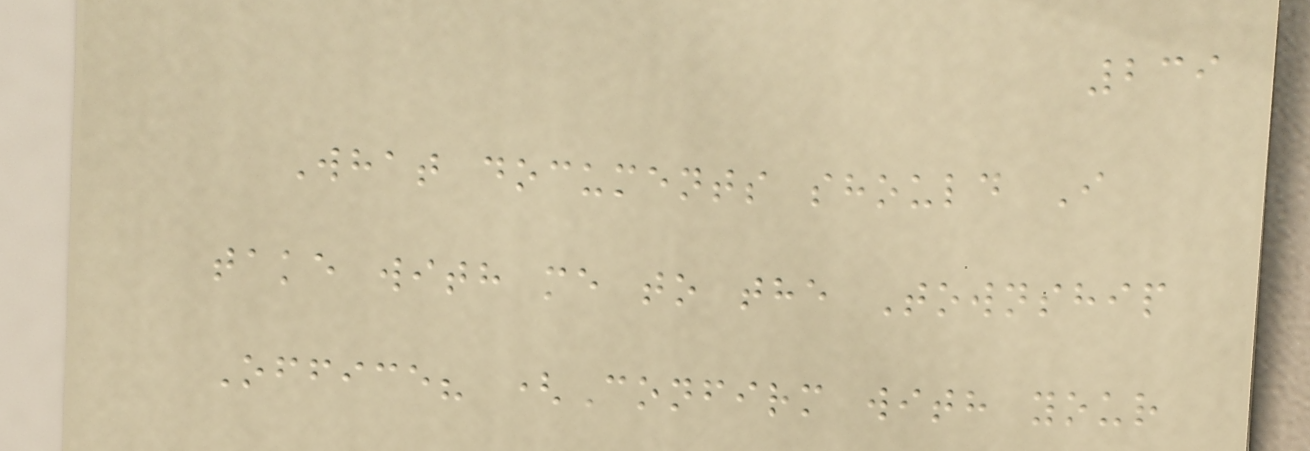239
What documents should I
take with me to the Township
Office? (Confirm with your
